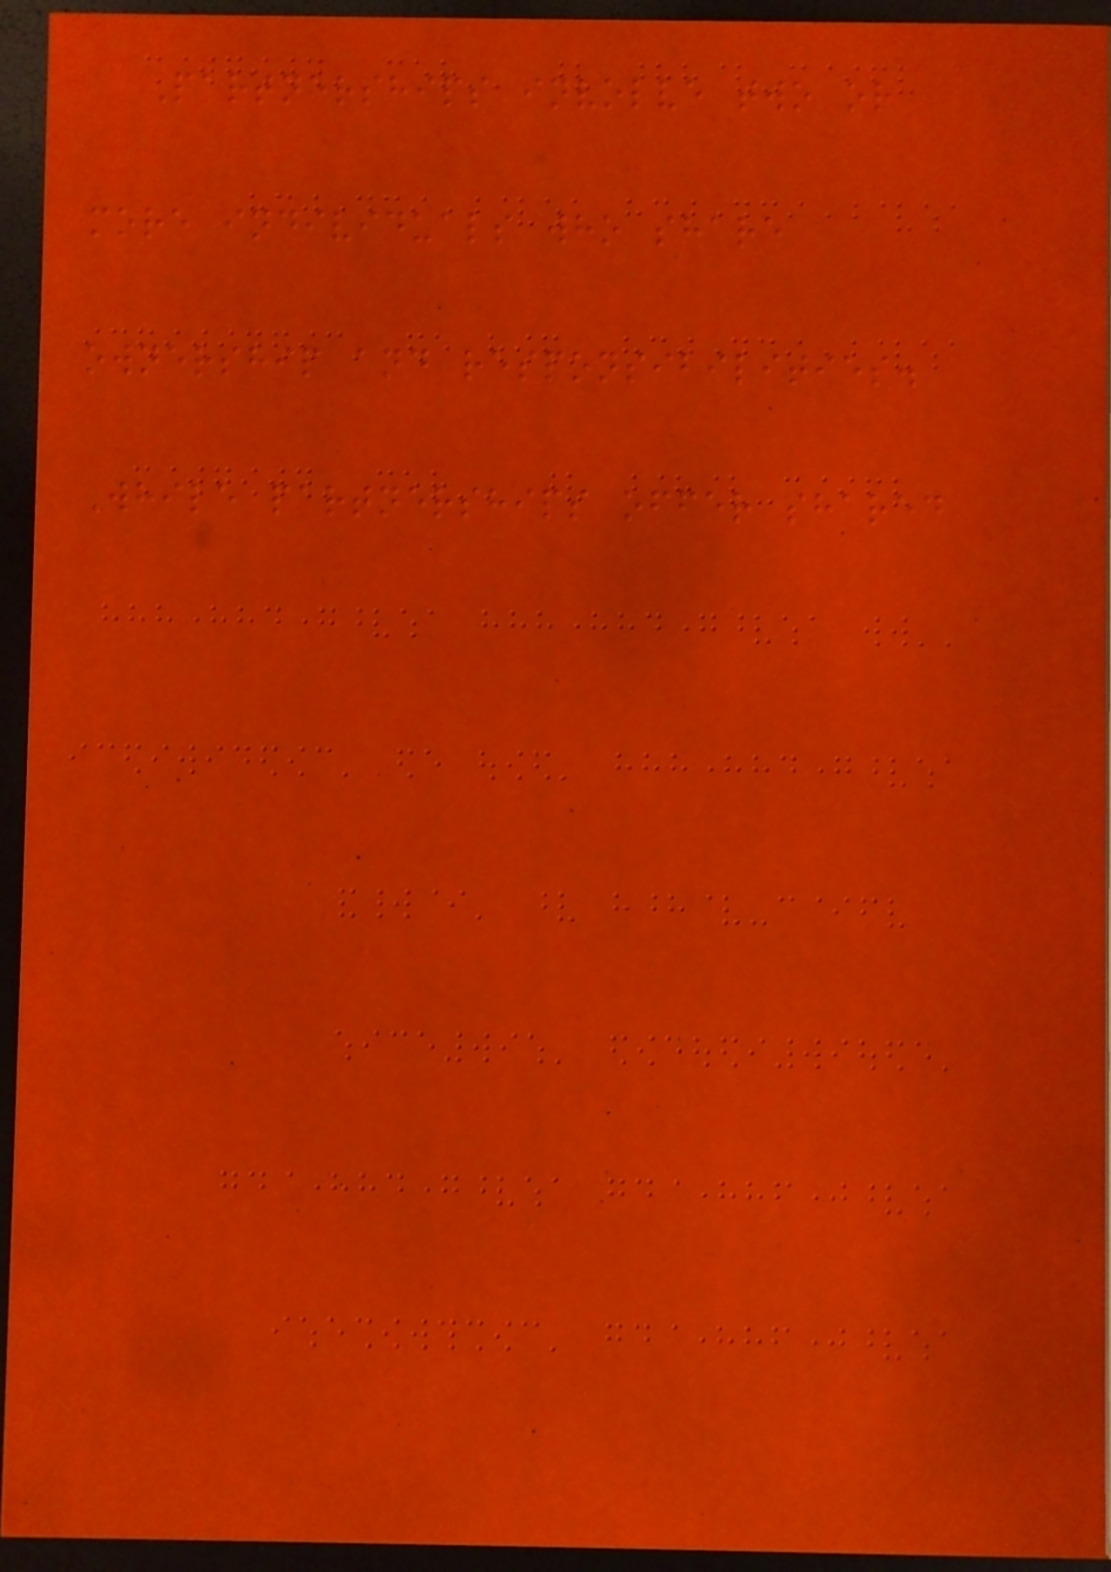Partnerships involve two or
more individuals who share
ownership and responsibilities.
While partnerships offer shared
